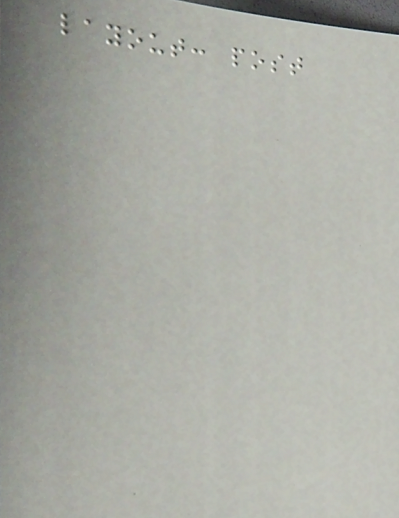layout: post
